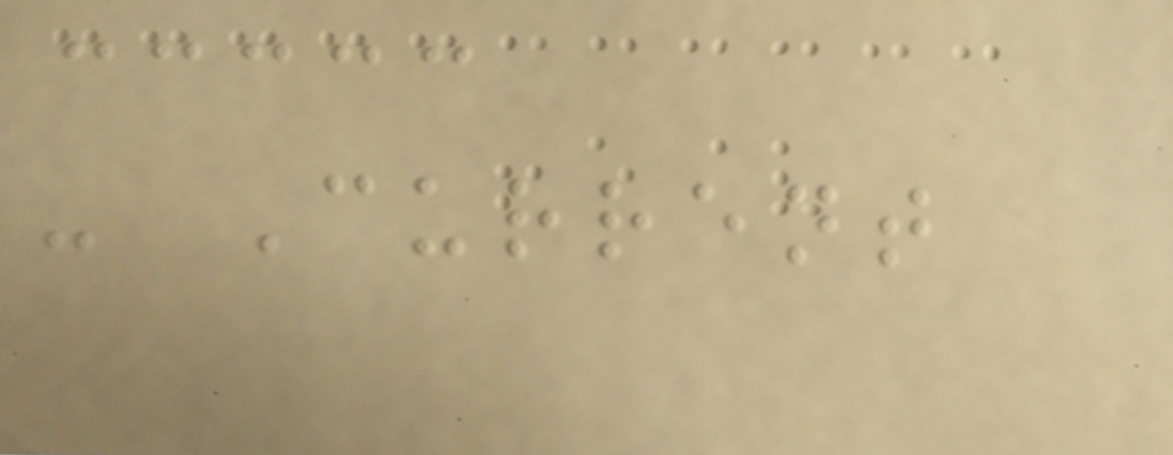- Current
